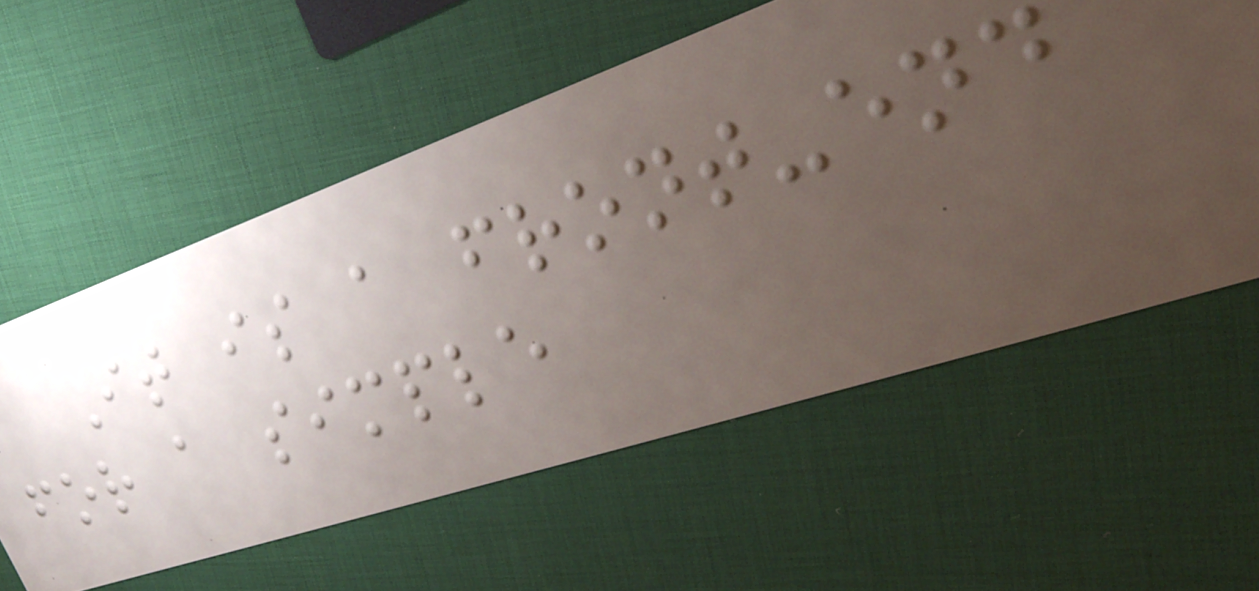It is a front-end
for a simple
